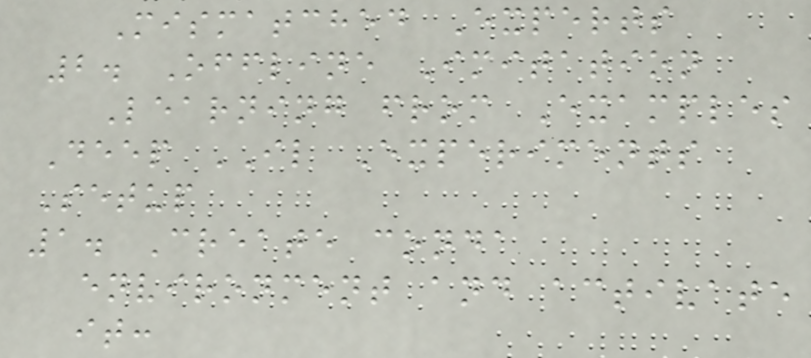Mismatched Experts
2. Offline Imitation
Learning from Examples
Deep IL Experiments
Setup
1. Create conda
environment and activate
it:
